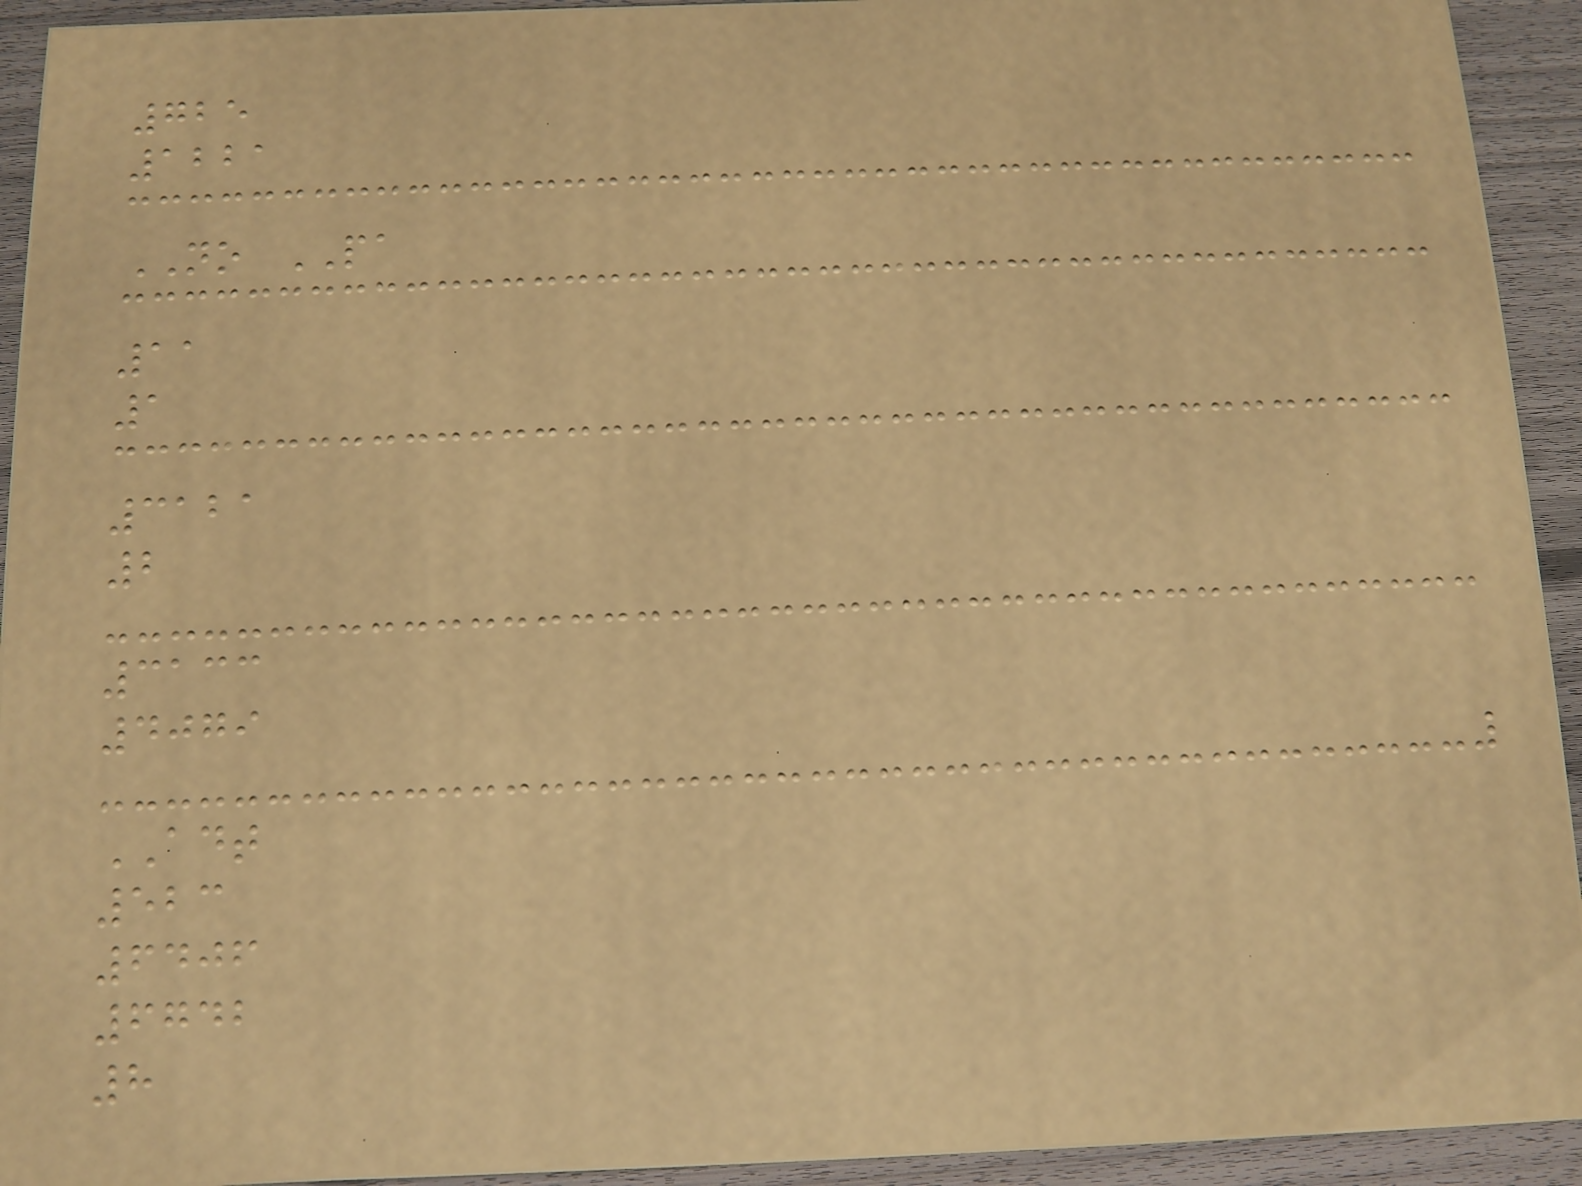725
1221
NO PA
11
1
3121
2
3133
4079
ADT
523
6406
6742
8
